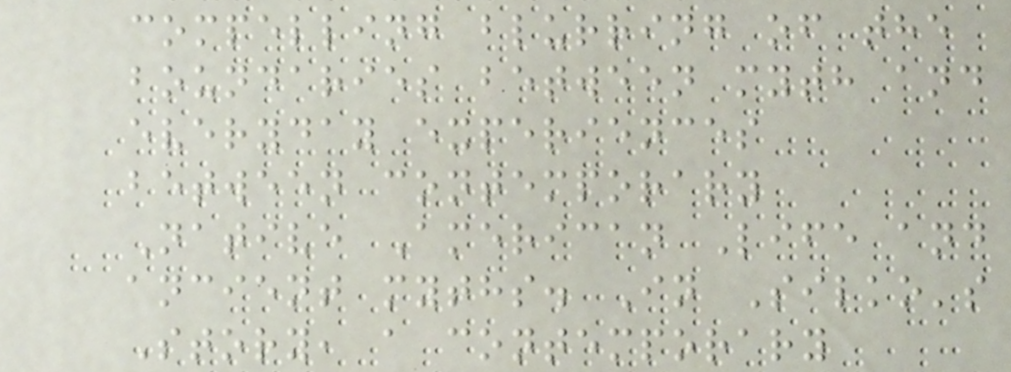compelling blurring of the
boundaries between myth and
everyday experiences
between contemporary
Native American Life and
ancient myths. In Silko's
Story, a contemporary
